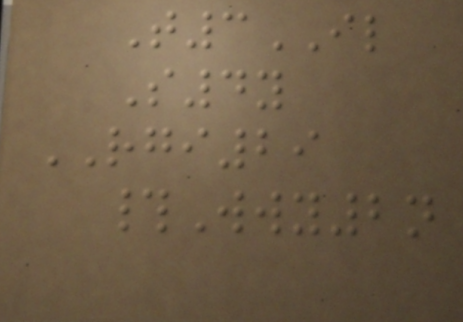T3IL
S4y
RGI29
#Wwy2n
